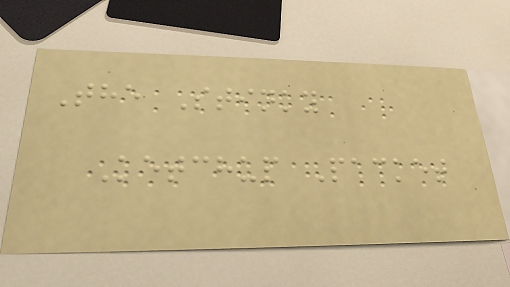The Stinky
Ketchup Packet
